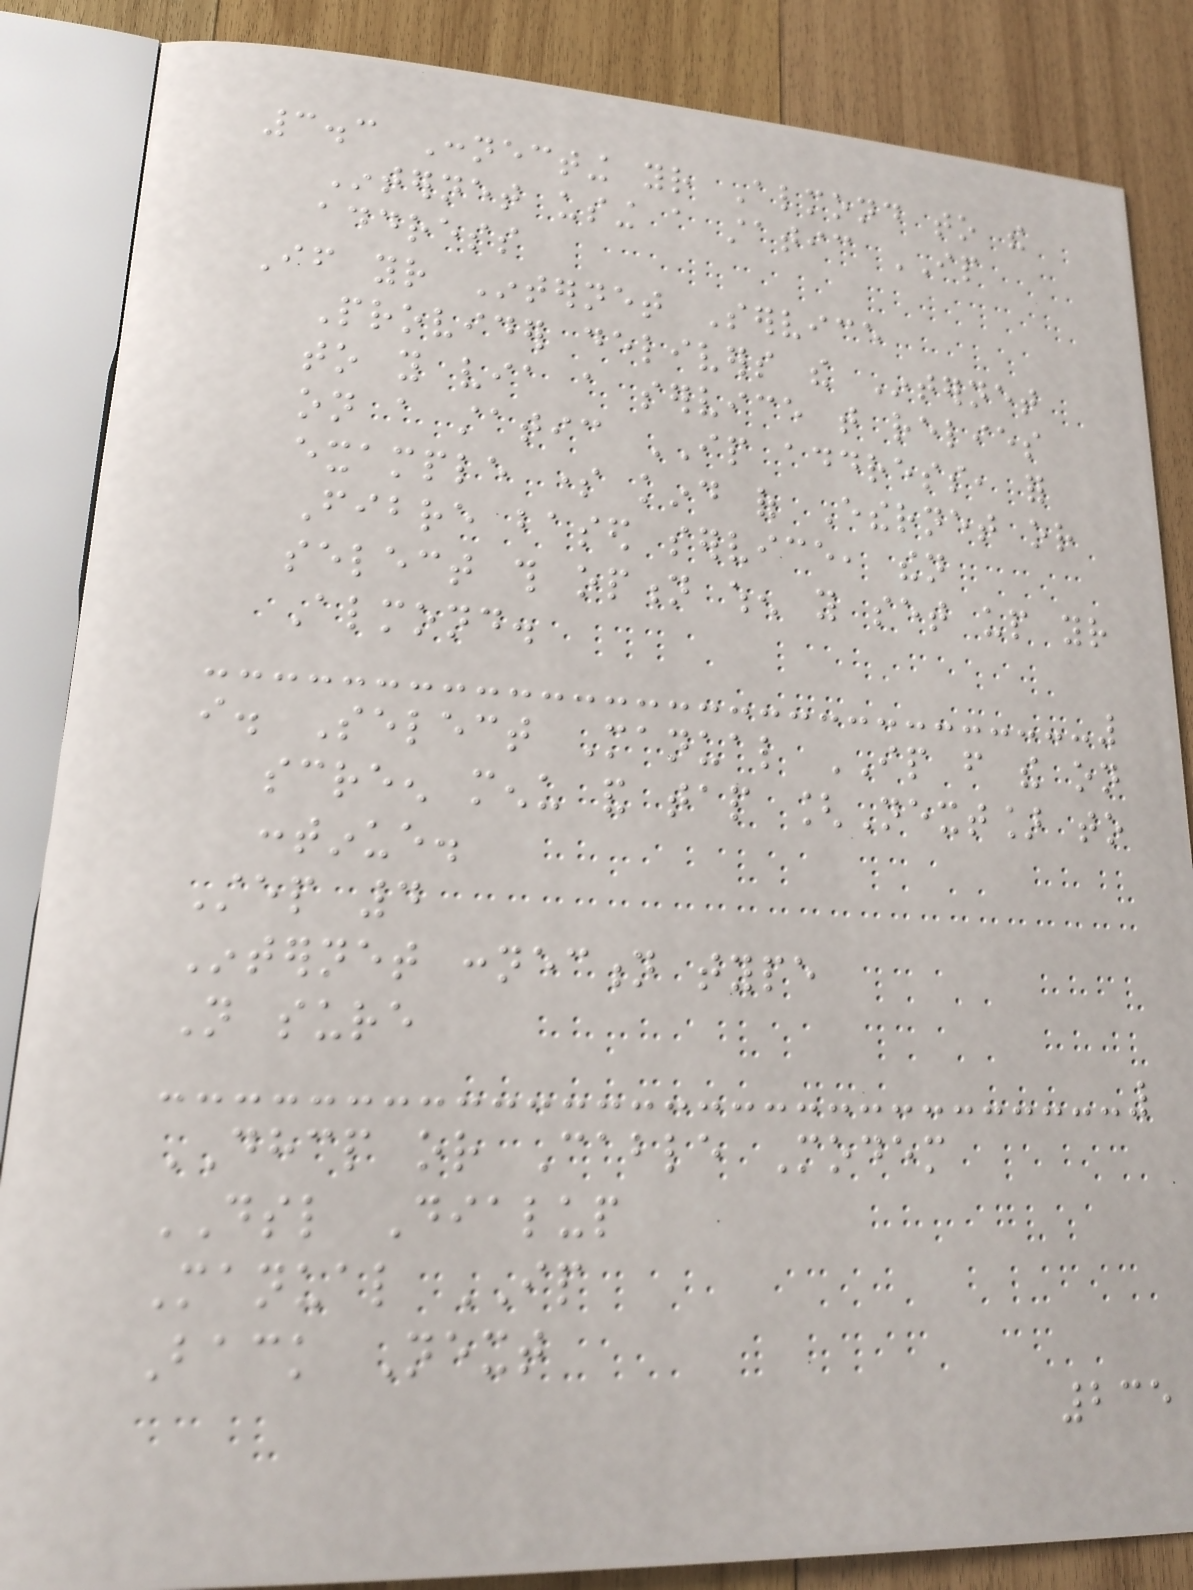3.3 Connecting your Almond to the
Internet using a static IP
address
If your Internet Service
Provider delivers the Internet
to you via a service that relies
on a static IP address, for
example some kind of Ethernet or
Fibre based service, then
select this option when you set up your
Almond.
i. Select Manual IP from the on
screen menu and tap [Next] to
continue.
Step 4
Internet connection type
Not sure
DHCP or Cable Modem
DSL Dialup
Manual IP
Back Next
235
